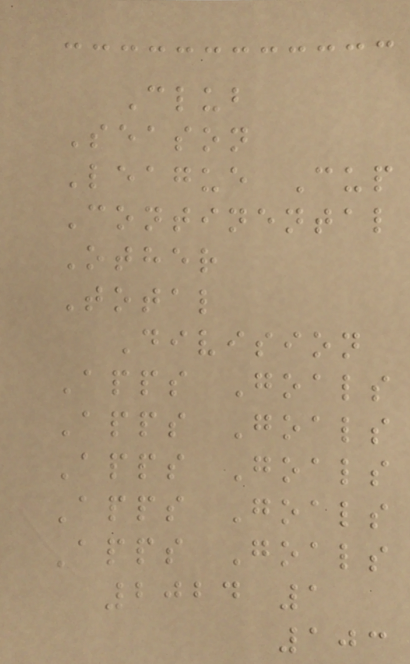Club
Season
League Cup
Continental
Other
Total
Division
Apps Goals
Apps Goals
Apps Goals
Apps Goals
Apps Goals
2024 1
103
